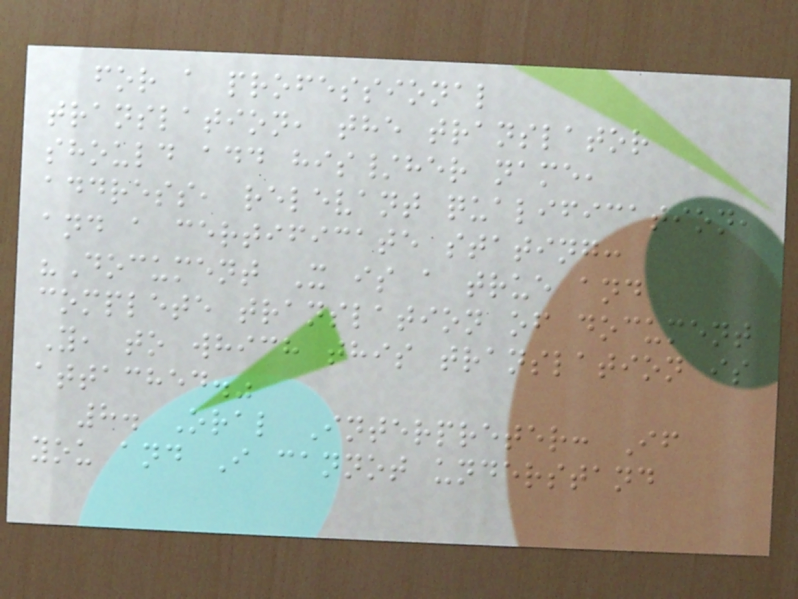for a professional
translation, the translator
should add his/her name,
address, relevant qualification,
and a certificate stating:
"Document X is a true and
complete translation of document
Y, to which this translation is
attached."
8. Oral Interpreter: If
you and I cannot understand
